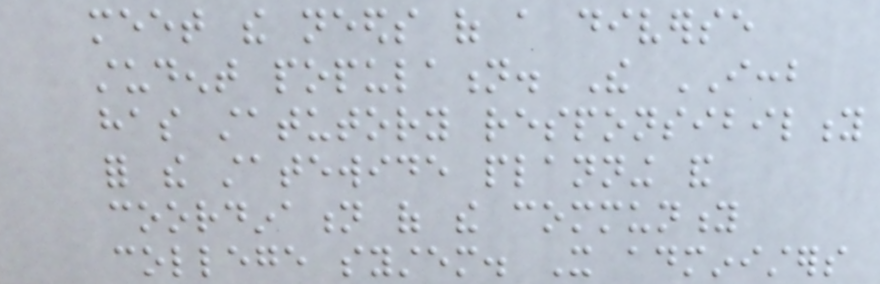meet the needs of a diverse
student population. The ICCB
has statutory responsibility
for the statewide planning and
coordination of the community
college system. It administers
